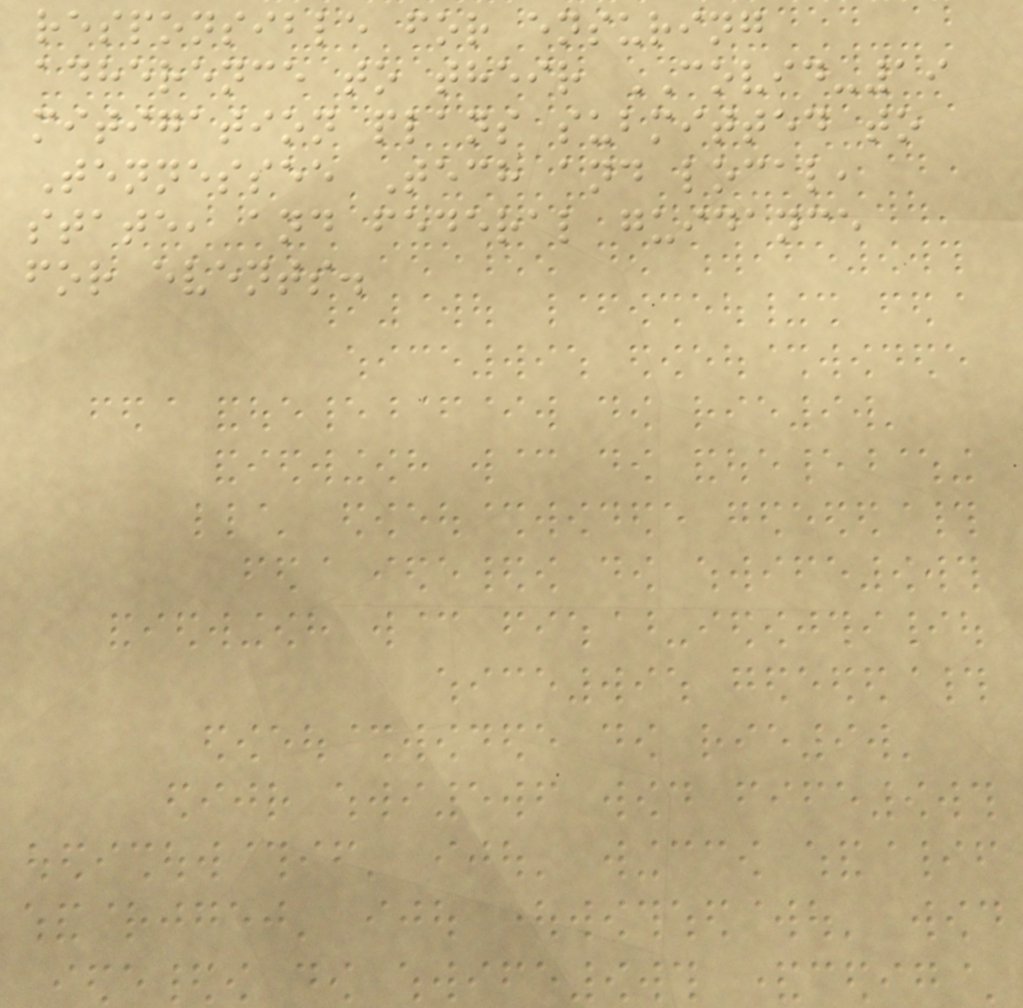responsible for ensuring
adherence to their COVID-19
mitigation plans submitted to
Tennessee Tech and local,
state, and federal guidance
for events.
